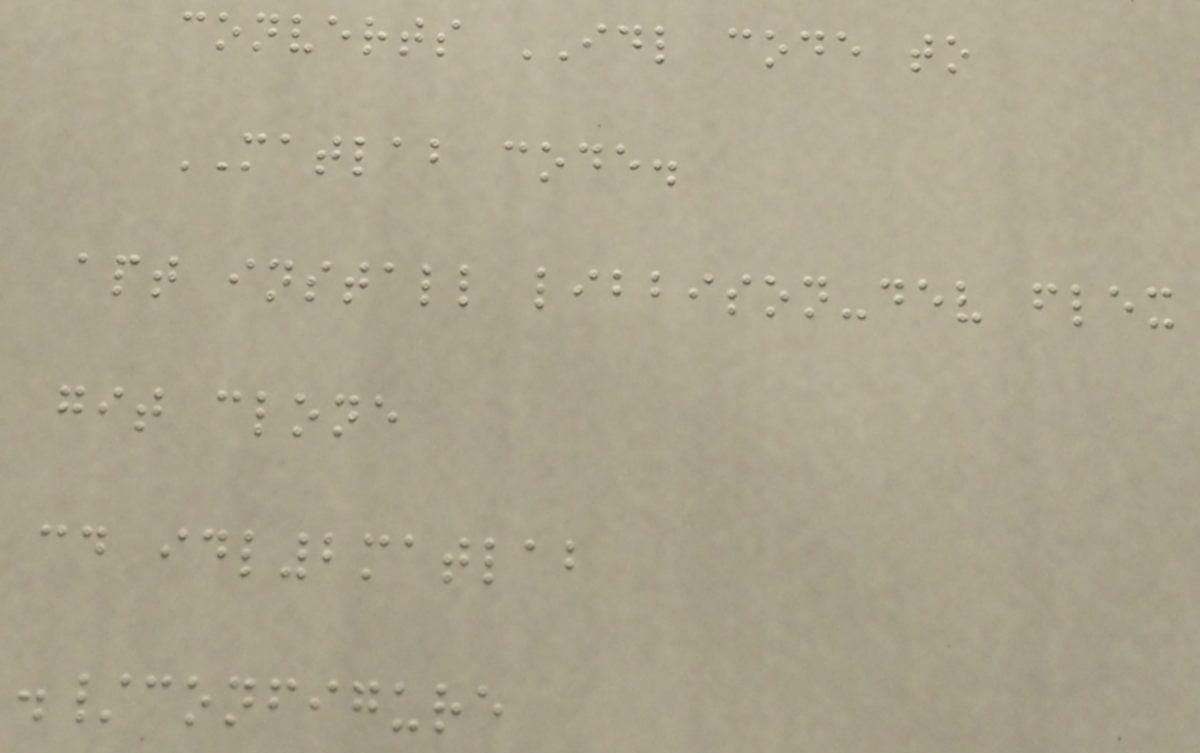converts IDL code to
MATLAB code.
apt install libbison-dev flex
git clone
cd idl2matlab
./configure
